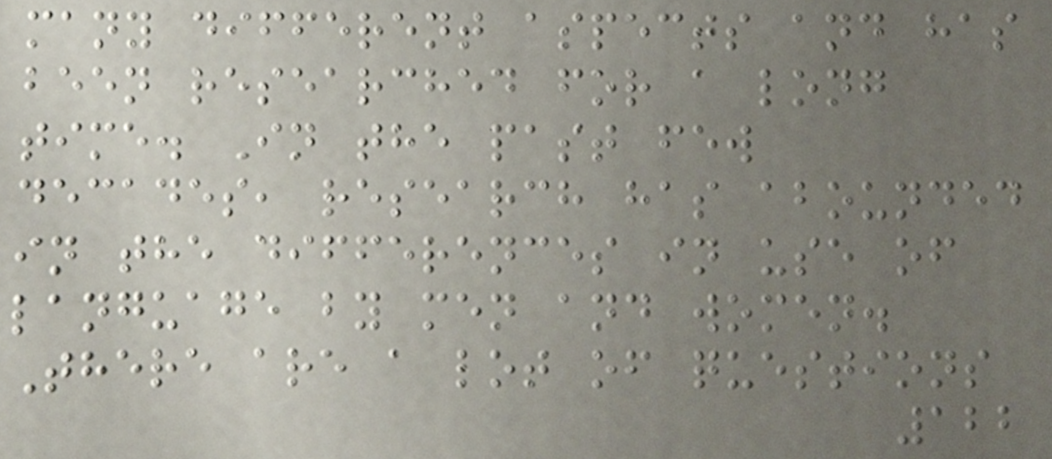many different aspects and has
been researched for a long
time. In the past few
decades, research has abounded
in the differences in use of
language by men and women.
There are a lot of questions
122
